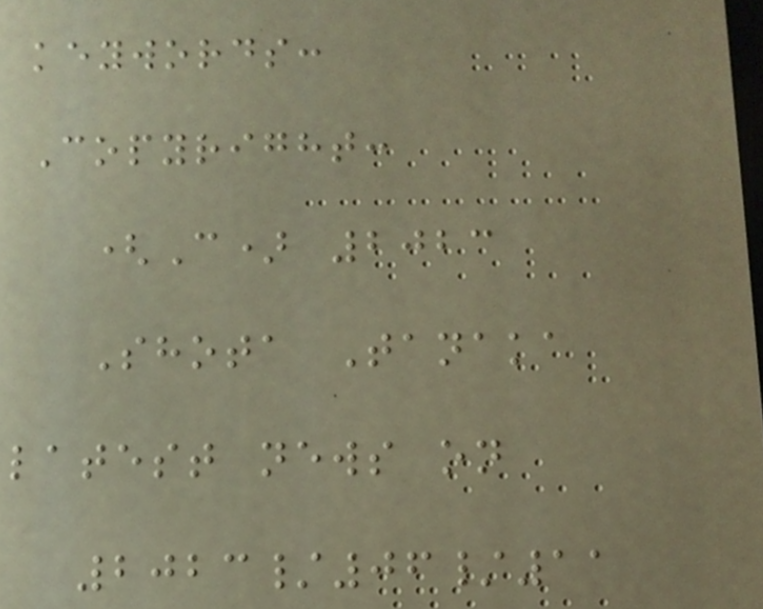keywords:
Copyright:
(C) 2023
Shota Tanaka
latest news on
2023/06/11
